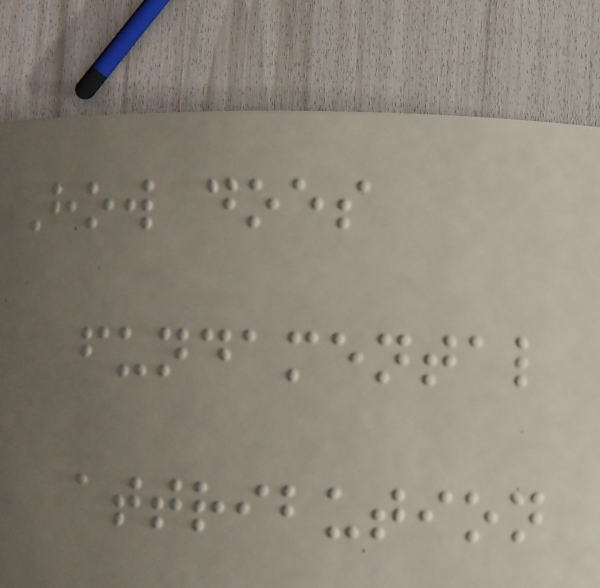How does
fundamental
attribution
